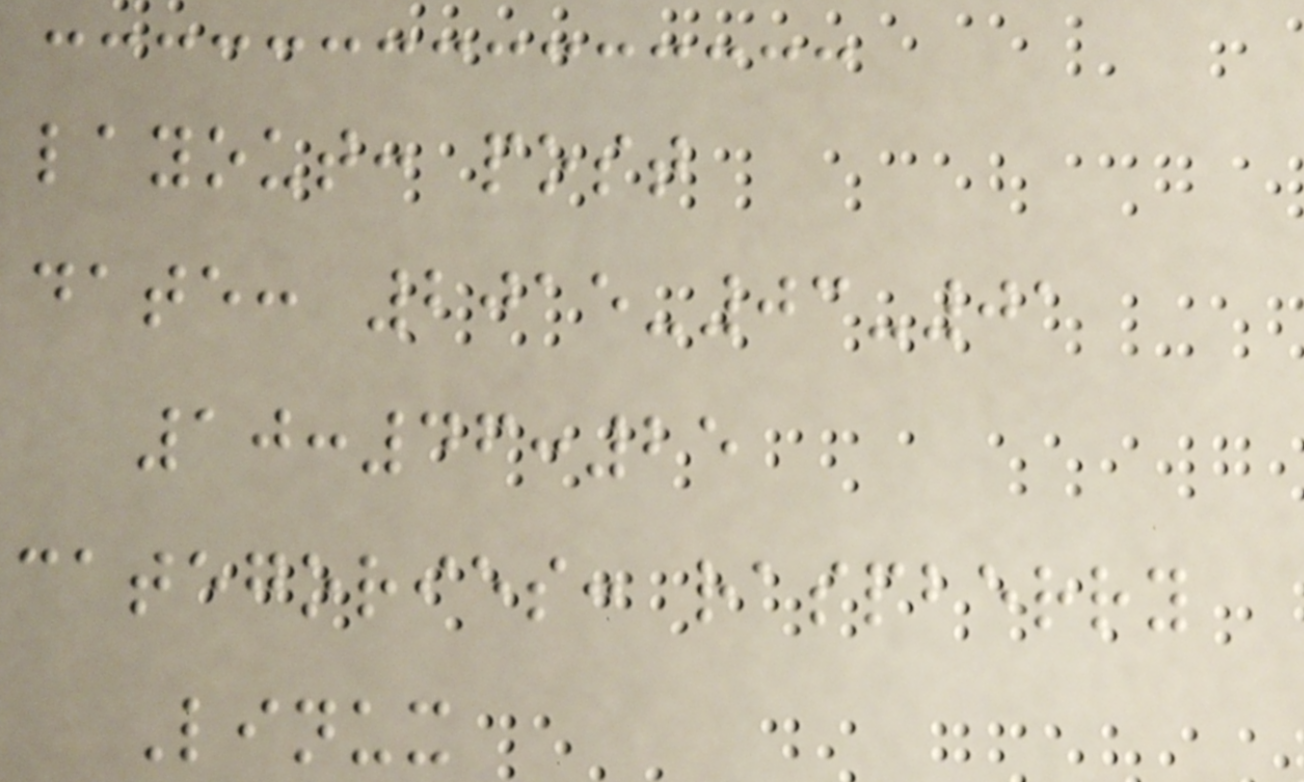layout: post
date: 2015-03-01
10:46:25
categories: raspberry
Linux
